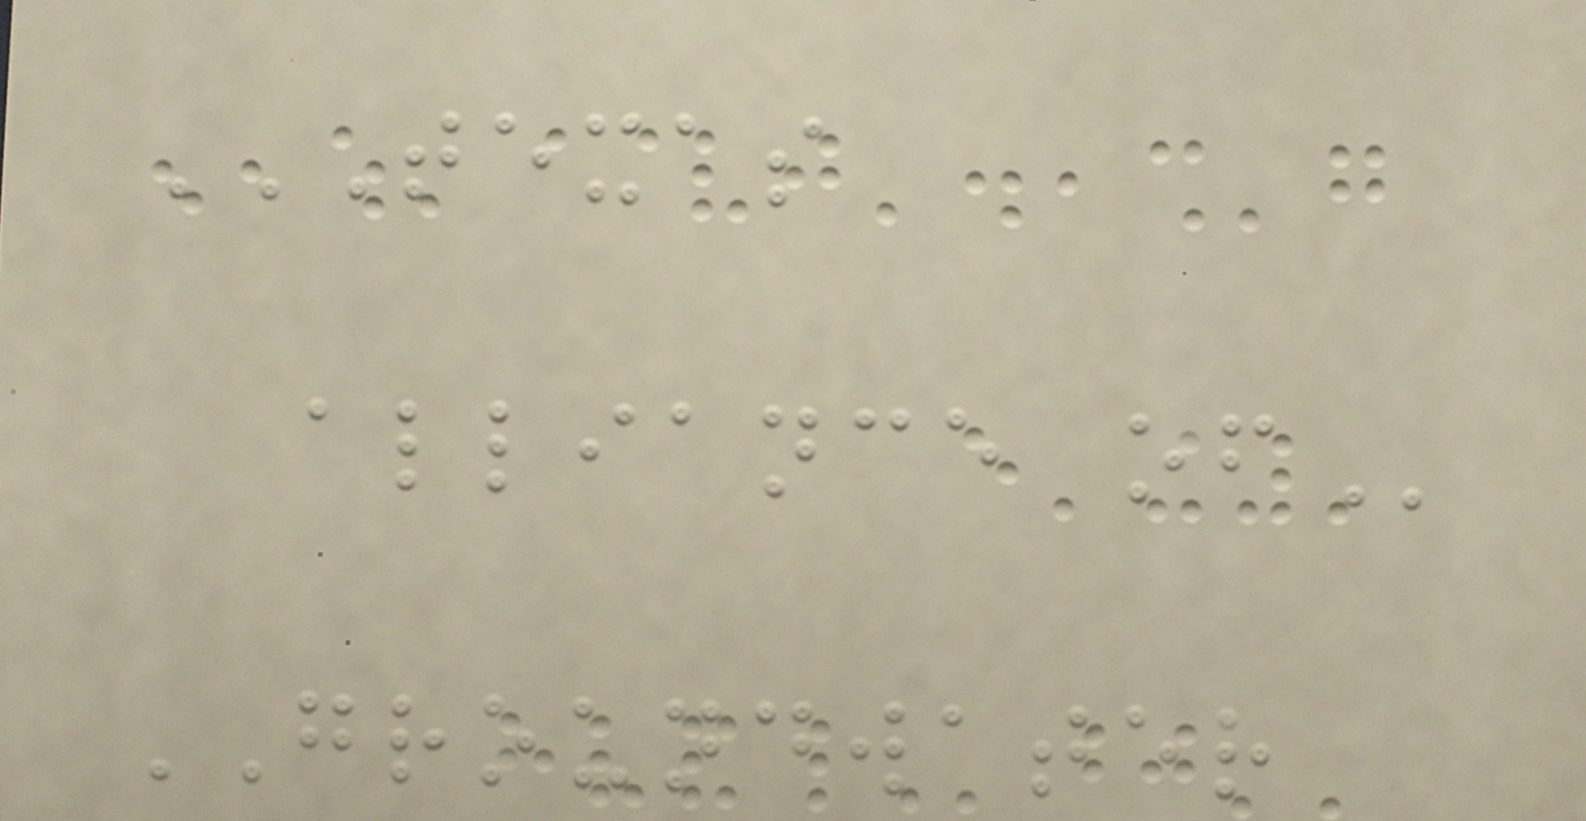TEXAS
ALLIANCE OF
GROUNDWATER
